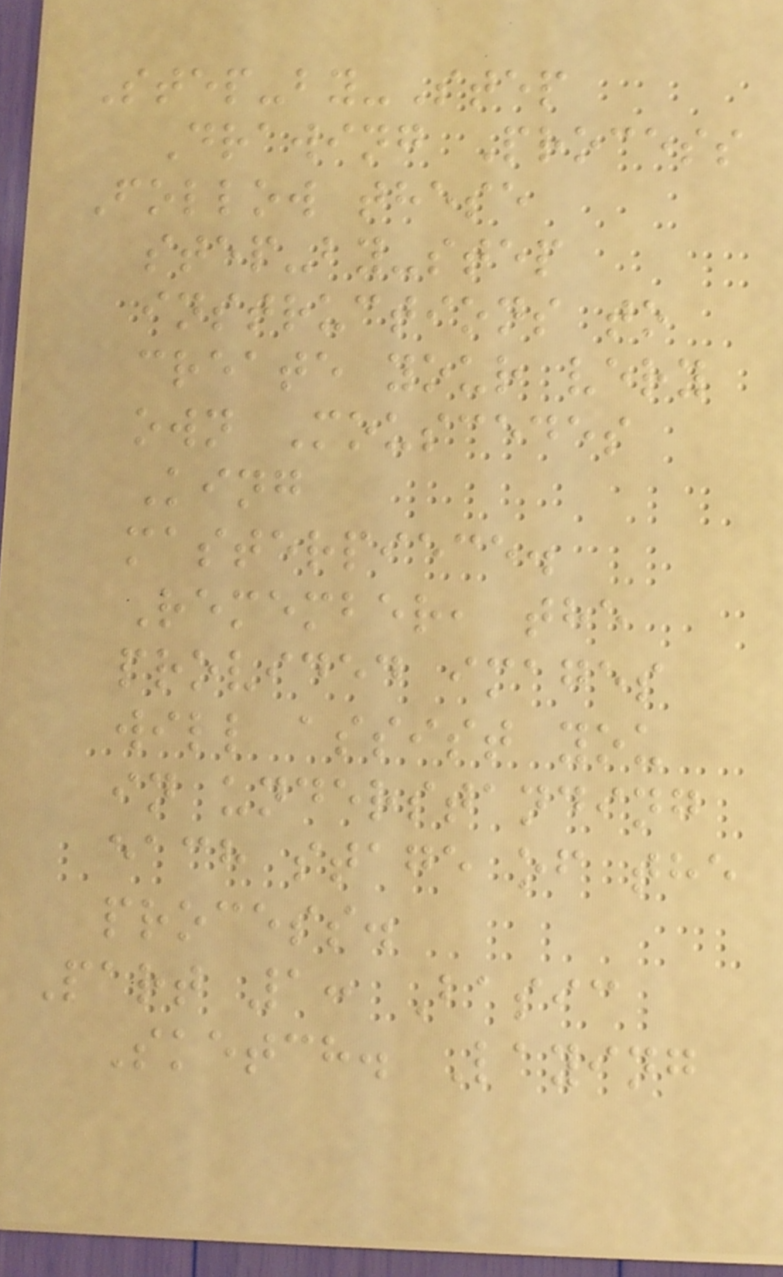Step-by-Step
Drawing Process
Follow these
step-by-step
instructions to
create your very
own Mouscedes
King
masterpiece.
Remember, the
provided images
will assist you
in understanding
each stage of the
process.
Part 1: Basic
Sketch. Laying
